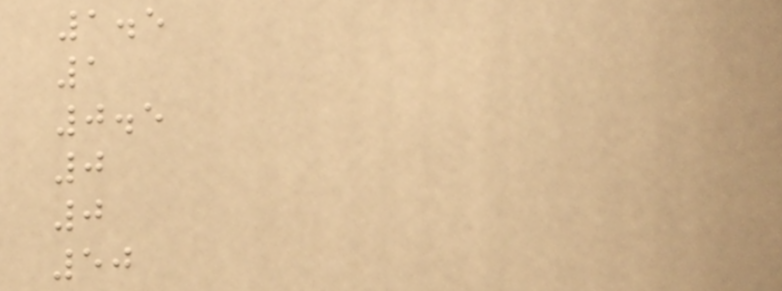1.5
1
0.5
0
0
50
